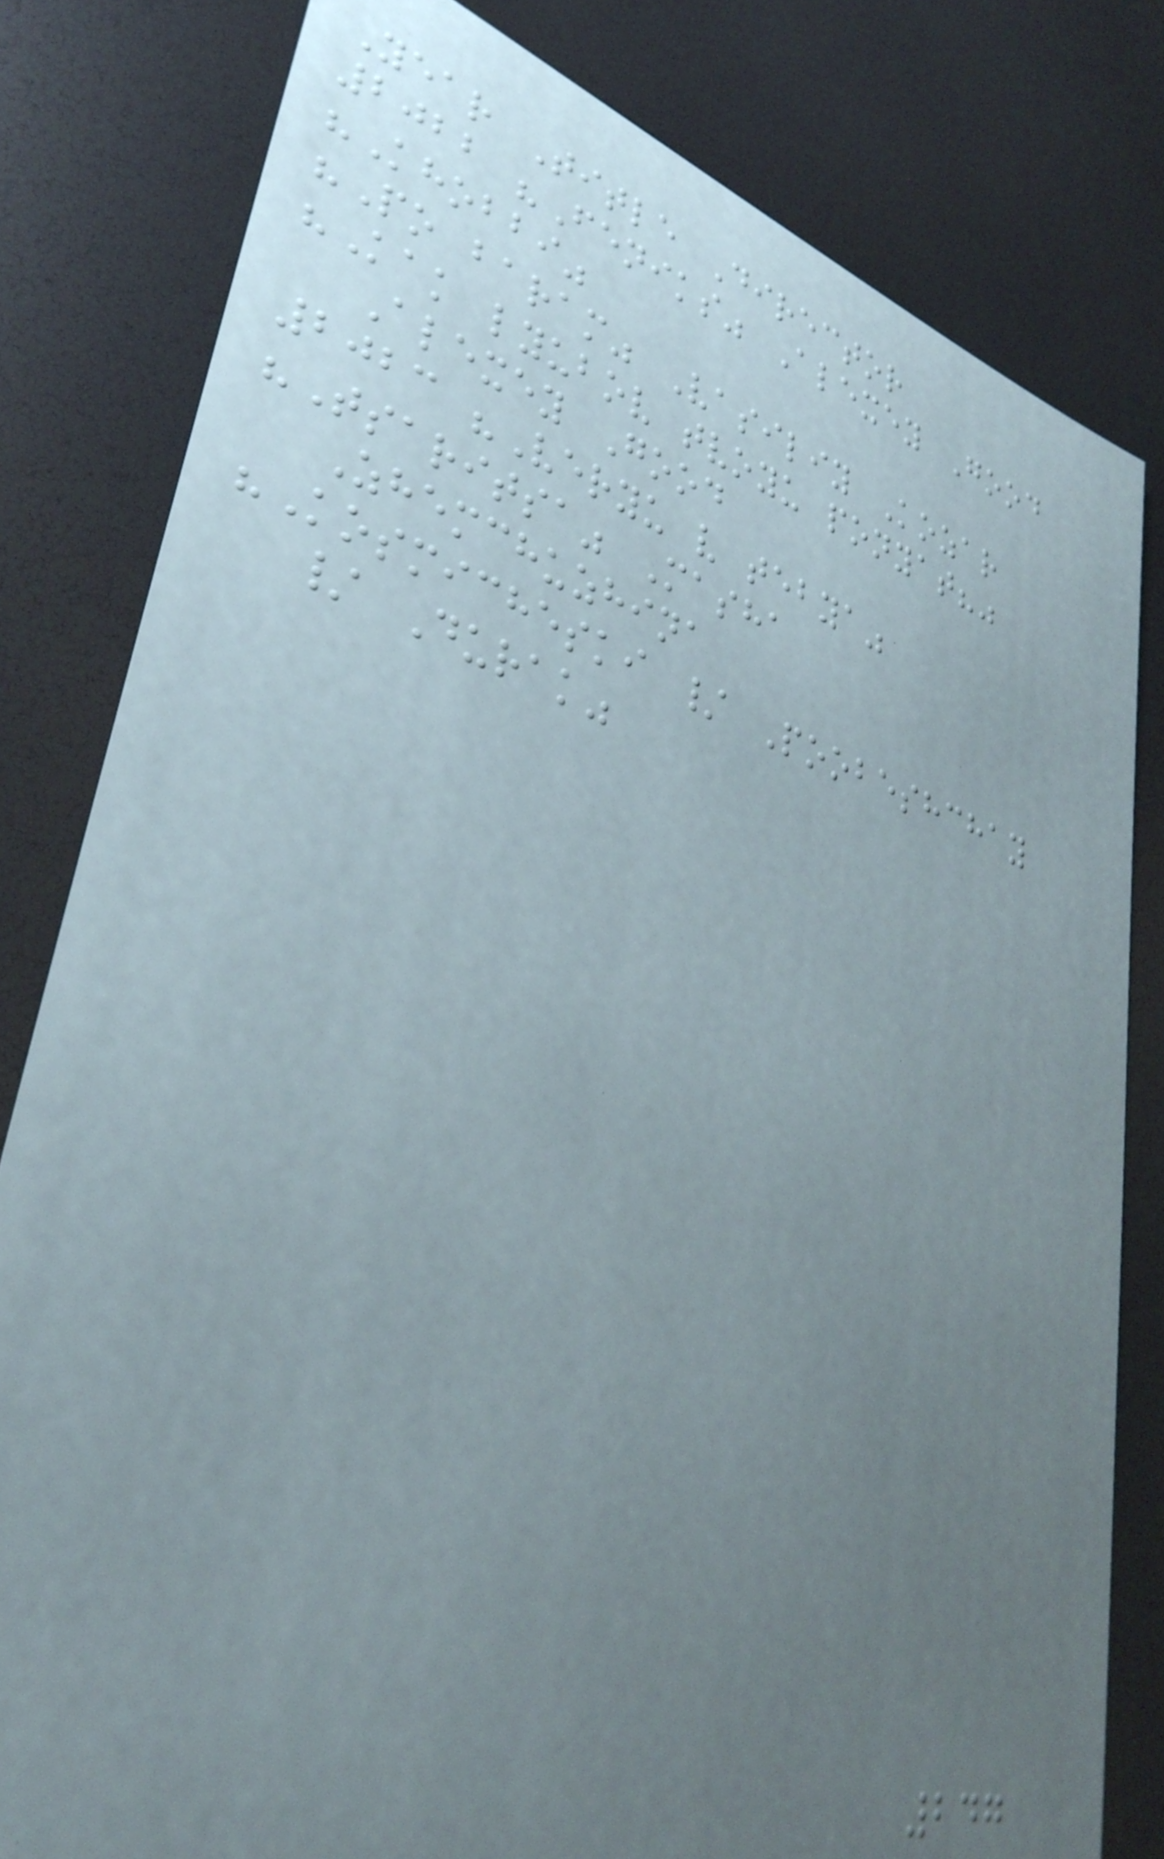Year Title Director
2022 "Feniks" Alexey Good
"Khobbi"
"Po baram" Vasiliy Kozar
"Kak lyubov tvoyu ponyat?"
Alexey Good
2023 "Veryu v tebya"
"Tsaritsa" Masha
Zhemchuzhina
"Kosmicheski / Poobeshchay
/ Durak"
247
